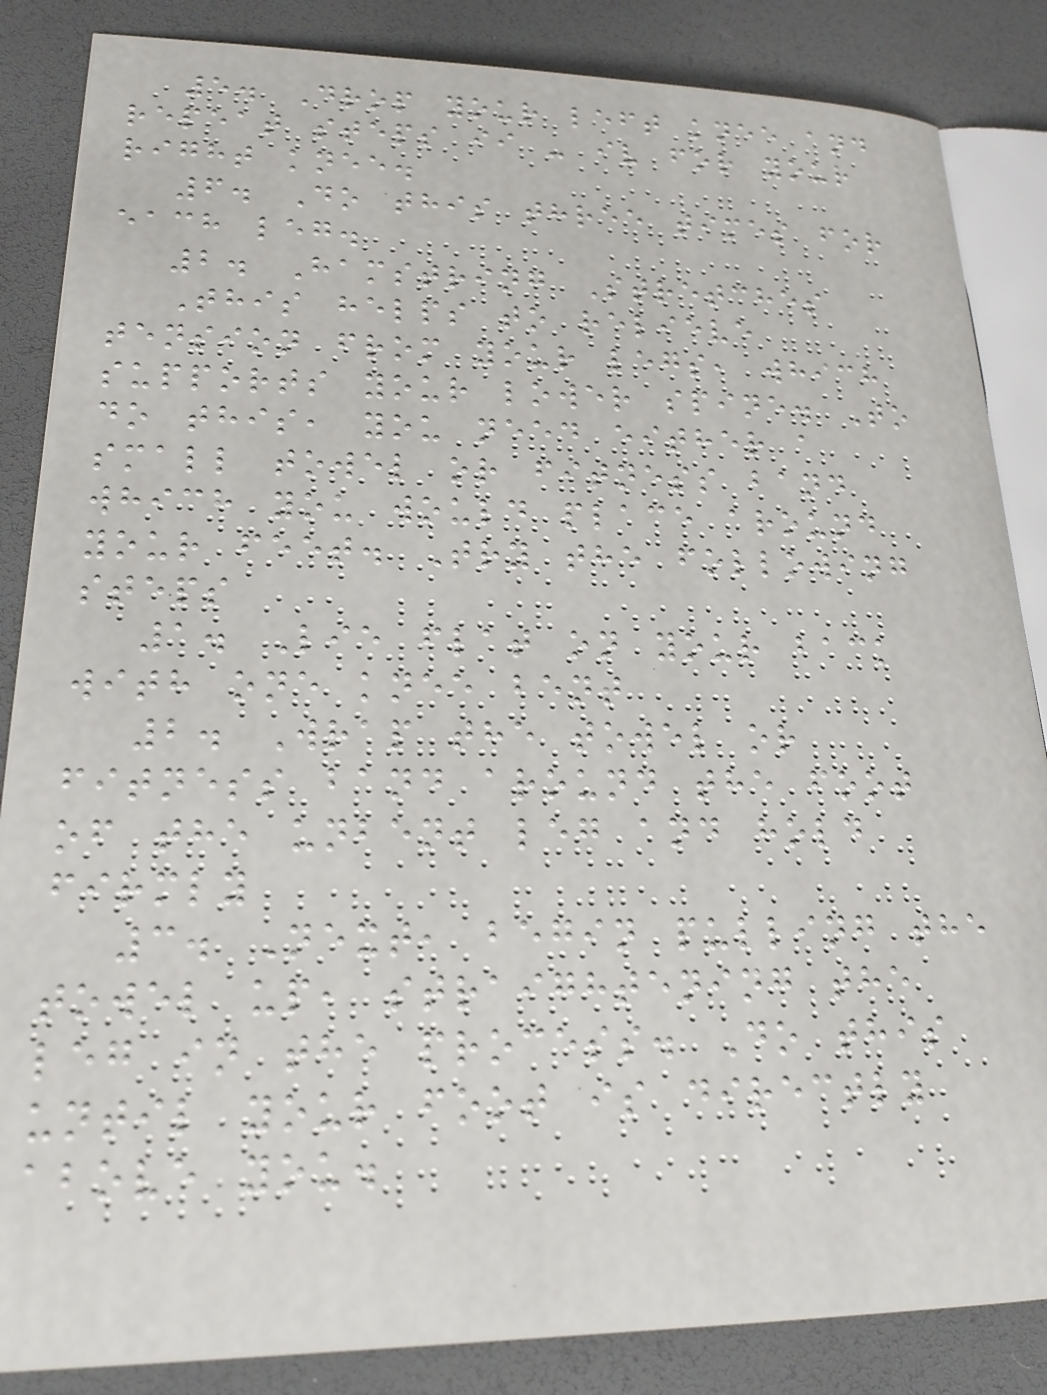5. Drop your left knee and
repeat steps ii - iv for your
right knee.
6. Do this three times for
each leg.
2. Hamstring Stretches
This helps to relieve
tension from your legs, which
supports your lower spine. To
do this, you need either a
small towel or fitness band
which you would place around
your feet. Try the following
steps
1. Lie flat on your back
with one knee bent
2. Wrap the towel or
fitness band around the foot
of the unbent leg and hold
firmly
3. Next, begin pulling the
towel up, straightening the
leg in the process. Do this
until your foot is directly
above you.
